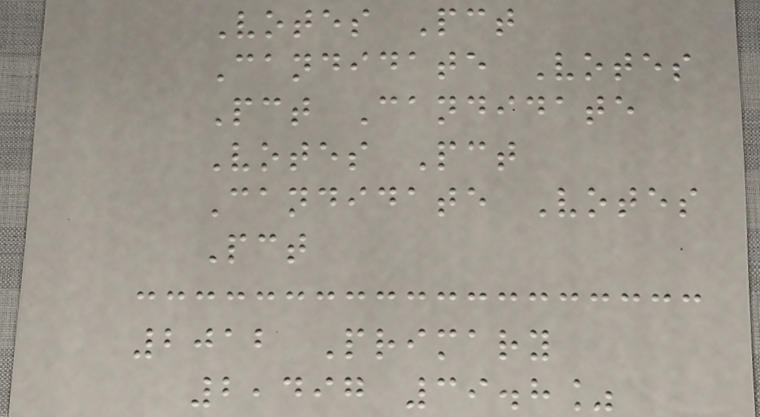Votes Pct
Candidate Votes
Pct Candidate
Votes Pct
Candidate Votes
Pct
2012 Primary
2,497 39.8%
